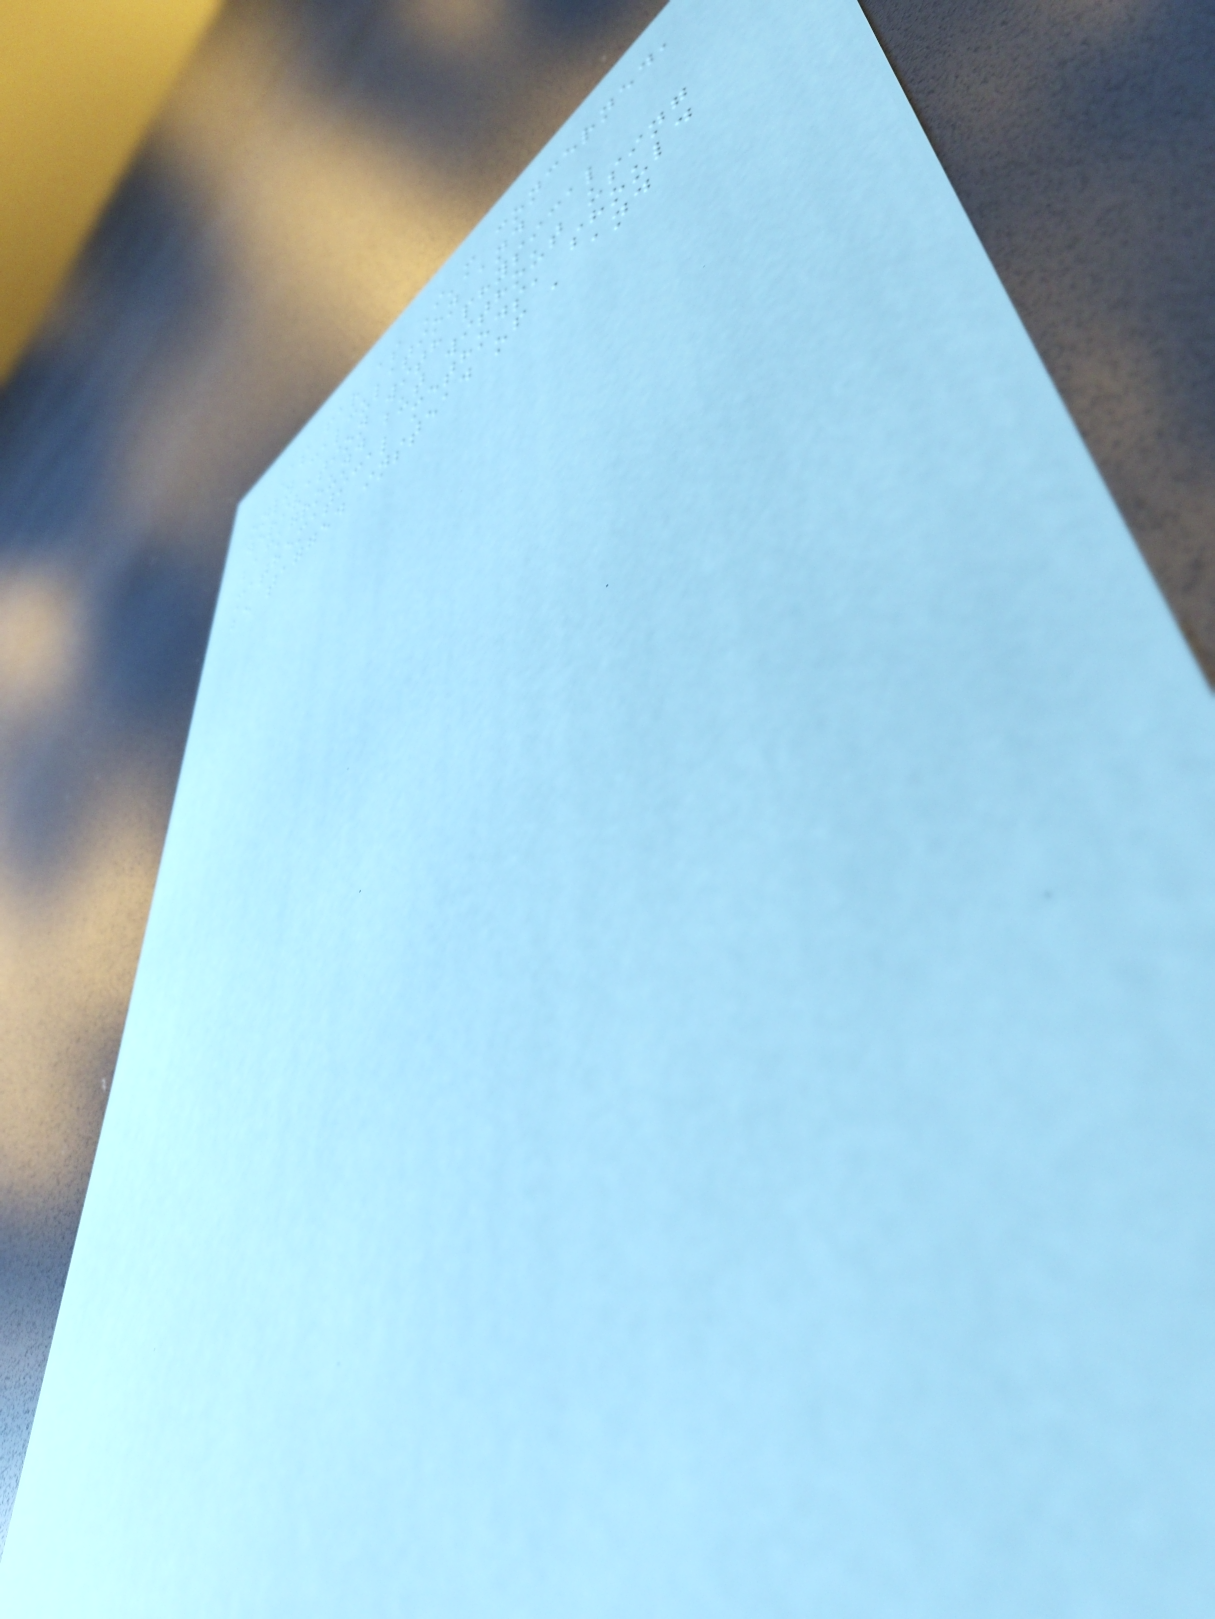As far as I'm concerned,
only calculation and
derivation with physical
background but without using
mathematical methods, should
be tagged instead of , and
